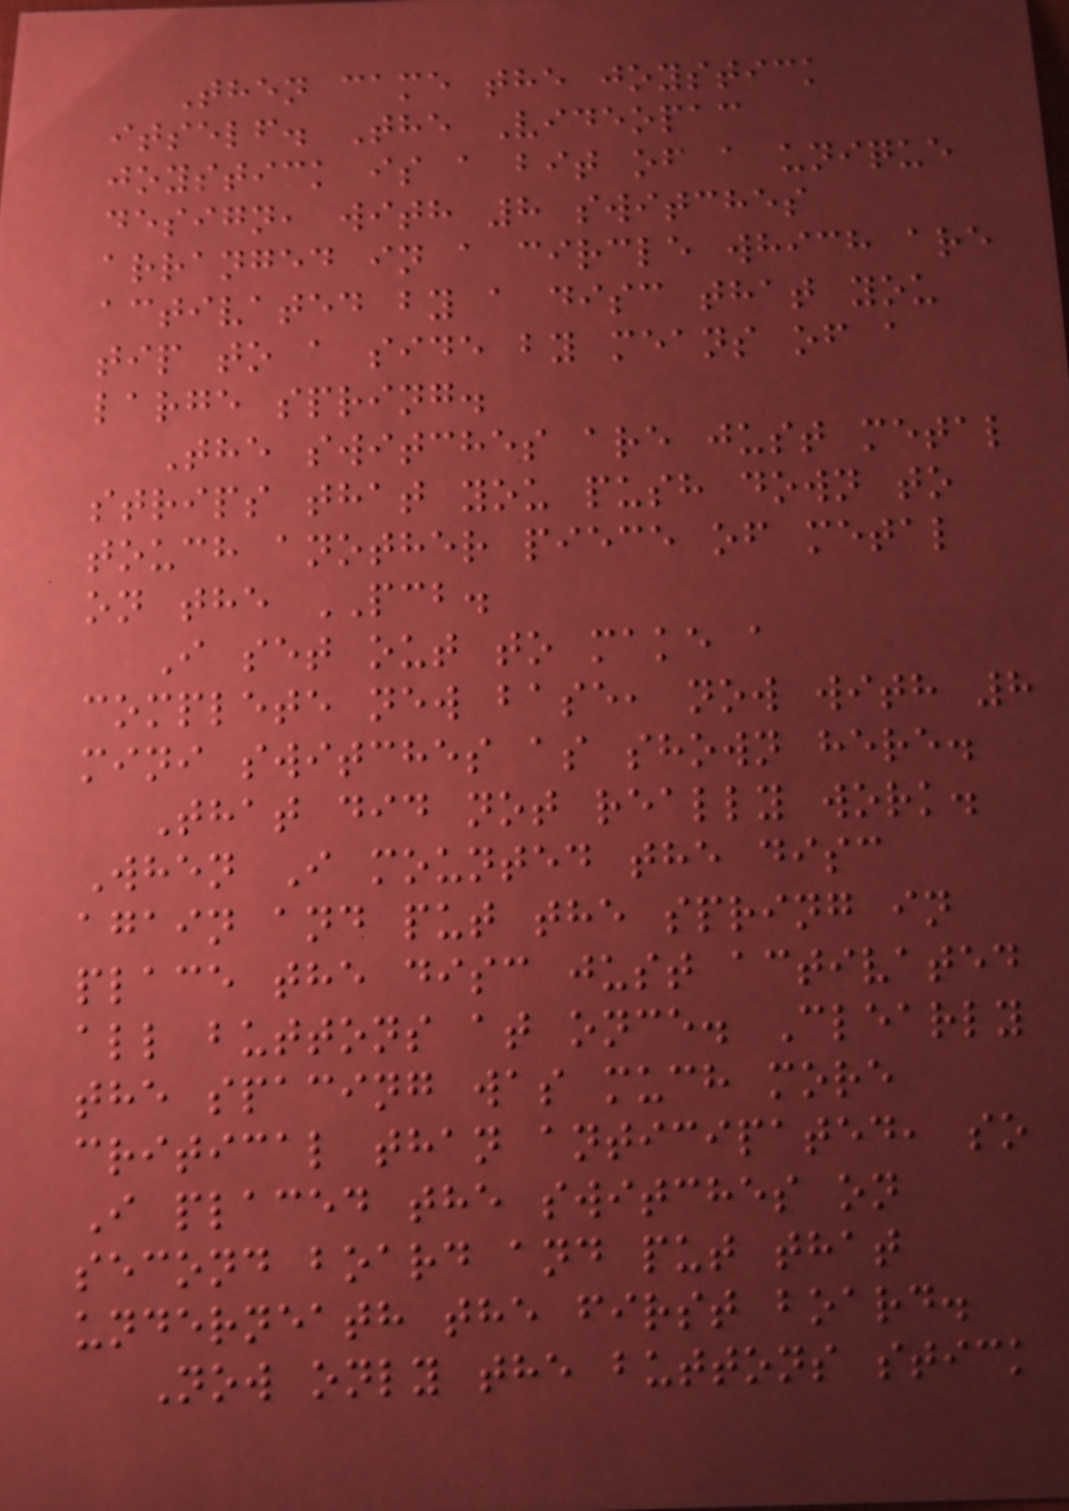Then came the joystick
itself. The Videopac
joystick is a bit of a unique
design, with 8 switches
arranged in a circle which are
activated by a disc that you
tip to a side by means of a
large spring.
The switches are just metal
strips that you push down to
touch another piece of metal
on the PCB.
I set out to make a
complete new base, now with 8
mini switches as shown here.
That did not really work.
When I mounted the disc
again and put the spring in
place the disc just activated
all buttons at once. Clearly
the spacing was much more
critical than anticipated, so
I placed the switches on
second board and put that
underneath the first board.
Now only the buttons stick
